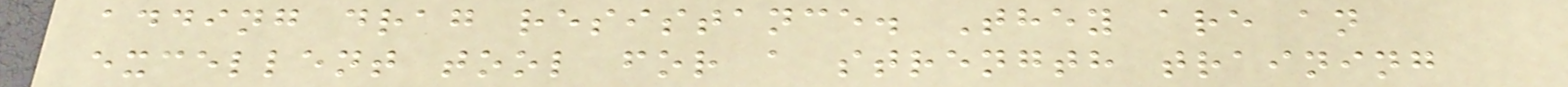adding drag resistance. They are an
excellent tool for a strength training
